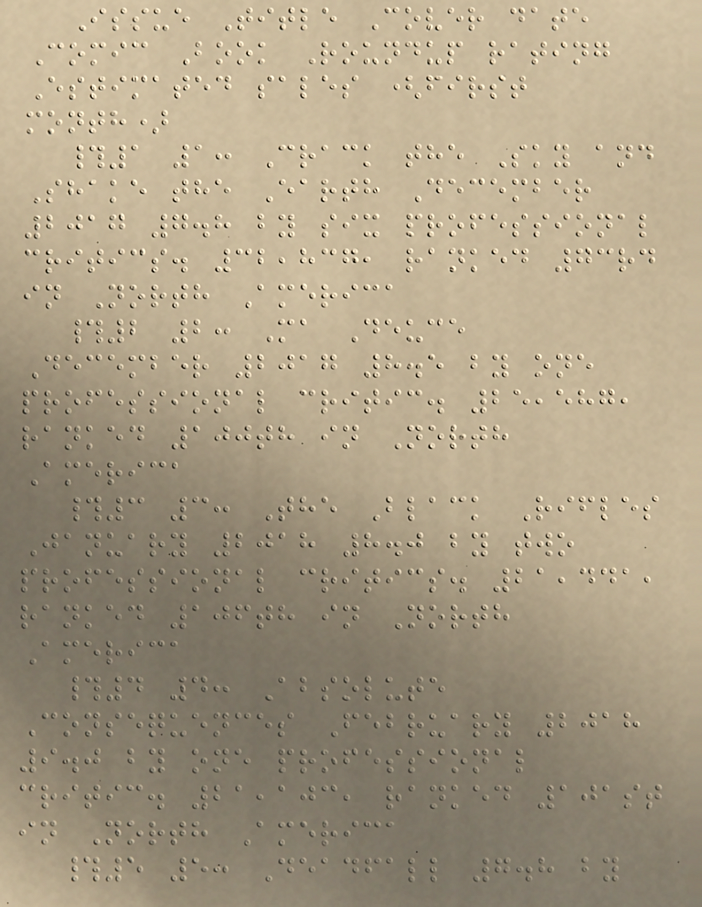Issue Title Cover date
Comic Book Roundup rating
Estimated sales (first
month)
#1 1: Crack the Sky and
Shake the Earth December
2017 7.8 by six professional
critics. 32,837, ranked 73rd
in North America
#2 2: Ma Deuce
December 2017 8.5 by one
professional critic. 25,587,
ranked 100th in North
America
#3 3: The Black Rifles
January 2018 8.0 by two
professional critics. 21,441,
ranked 106th in North
America
#4 4: Absolute
Consequences February 2018
9.0 by one professional
critic. 21,103, ranked 101st
in North America
#5 5: Deadfall 7.8 by
